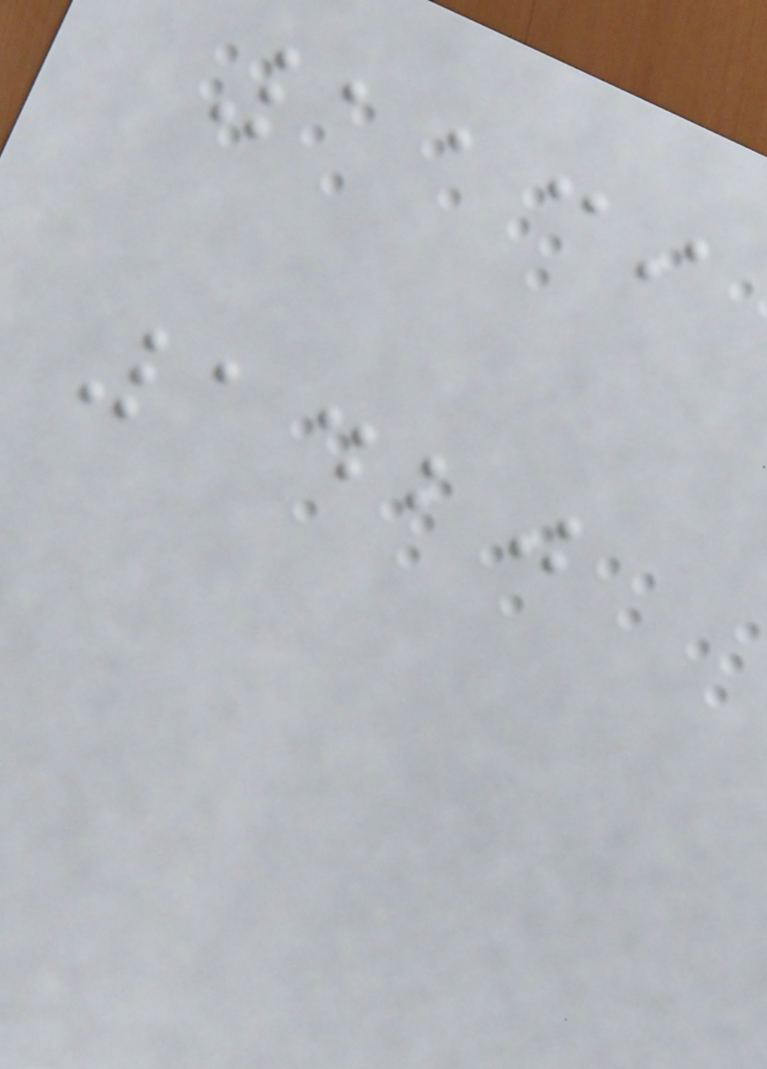1139
1420
